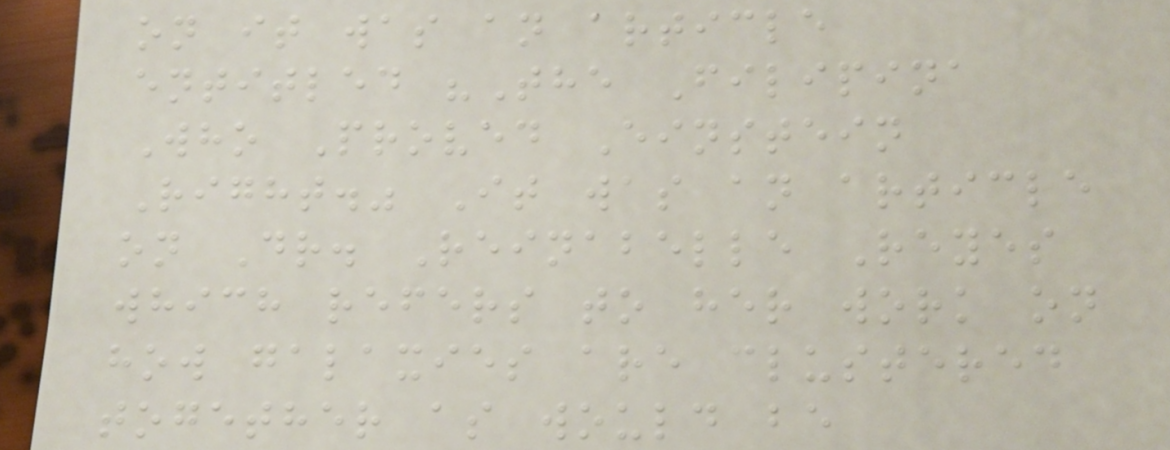on it was an article
entitled "The Filipina
Who Proved Einstein
Right." It was an article
on Dr. Reinabelle Reyes
which refers to her work on
how galaxies are clustered
together as would be
